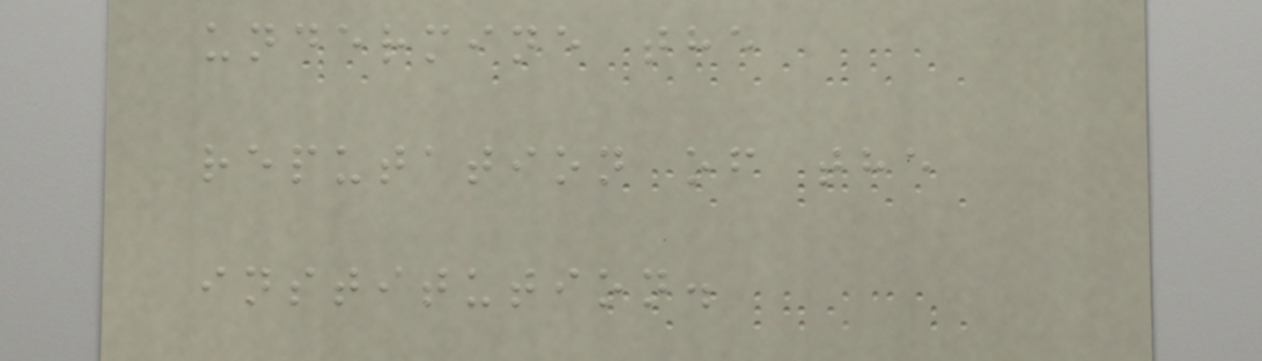undermine the
reputation of the
institution.
